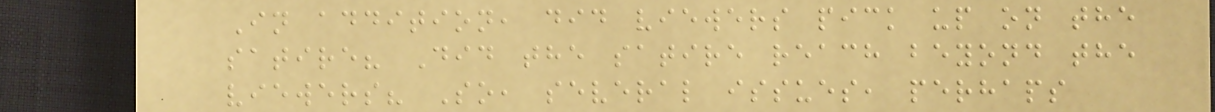In addition, did viewers pick up on the
satire? Did the satire reach beyond the
viewers? So, several issues, perhaps
